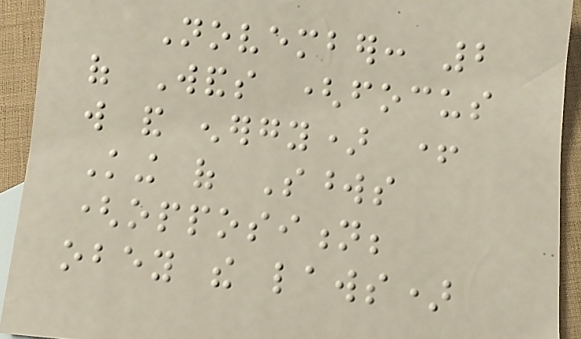November: 2
of Wands (focus
will and energy) +
King of Swords
(opposition;
obey the laws)
